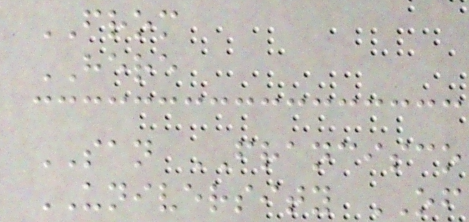FROM
HERE
SAN FRANCISCO
UNIVERSITY OF
